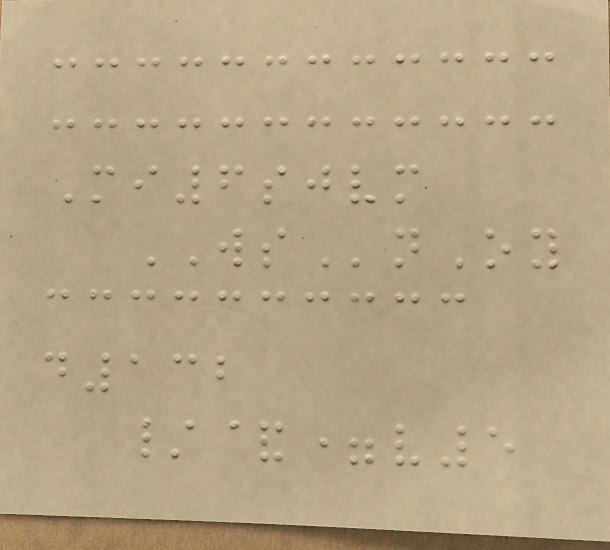Mi6sjvm
WSnOy
d132
/&=v5
